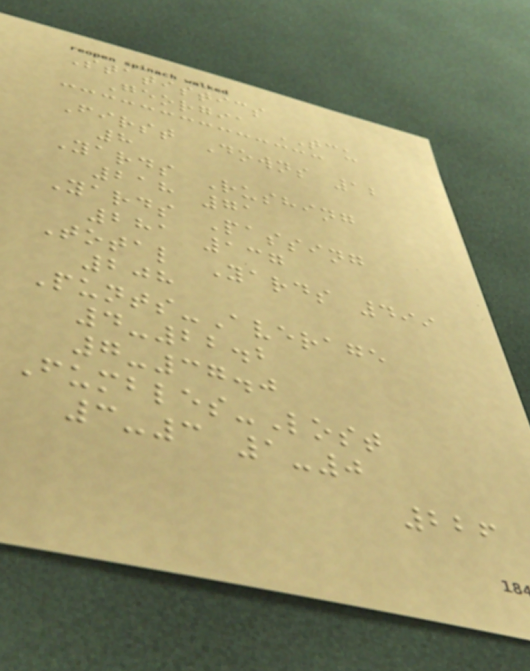Statistics
Georgia TCU
First Downs 12
8
Yards Rushing
218 71
Yards Passing
281 137
Total Yards 499
208
Punts-Average
4-22.2
7-37.0
Fumbles-Lost
3-3 1-0
226
